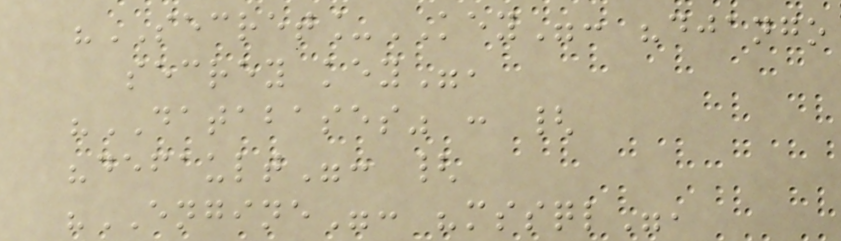"SECRET_KEY": "django
secrey key",
"DATABASES" : {
"default": {
"ENGINE": "mssql",
